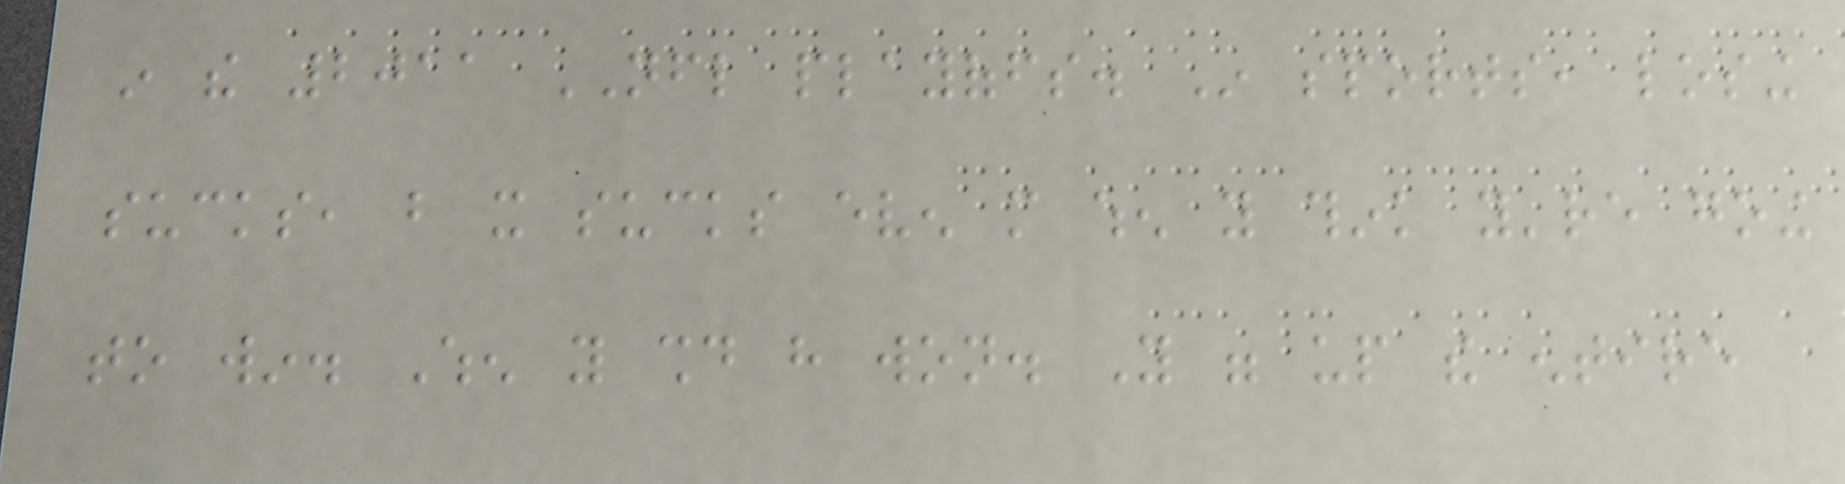in the 2011 NFL playoffs. In sports, losing
sucks, but it sucks even more when you think you're going
to win. When you should have won. You were up the entire
